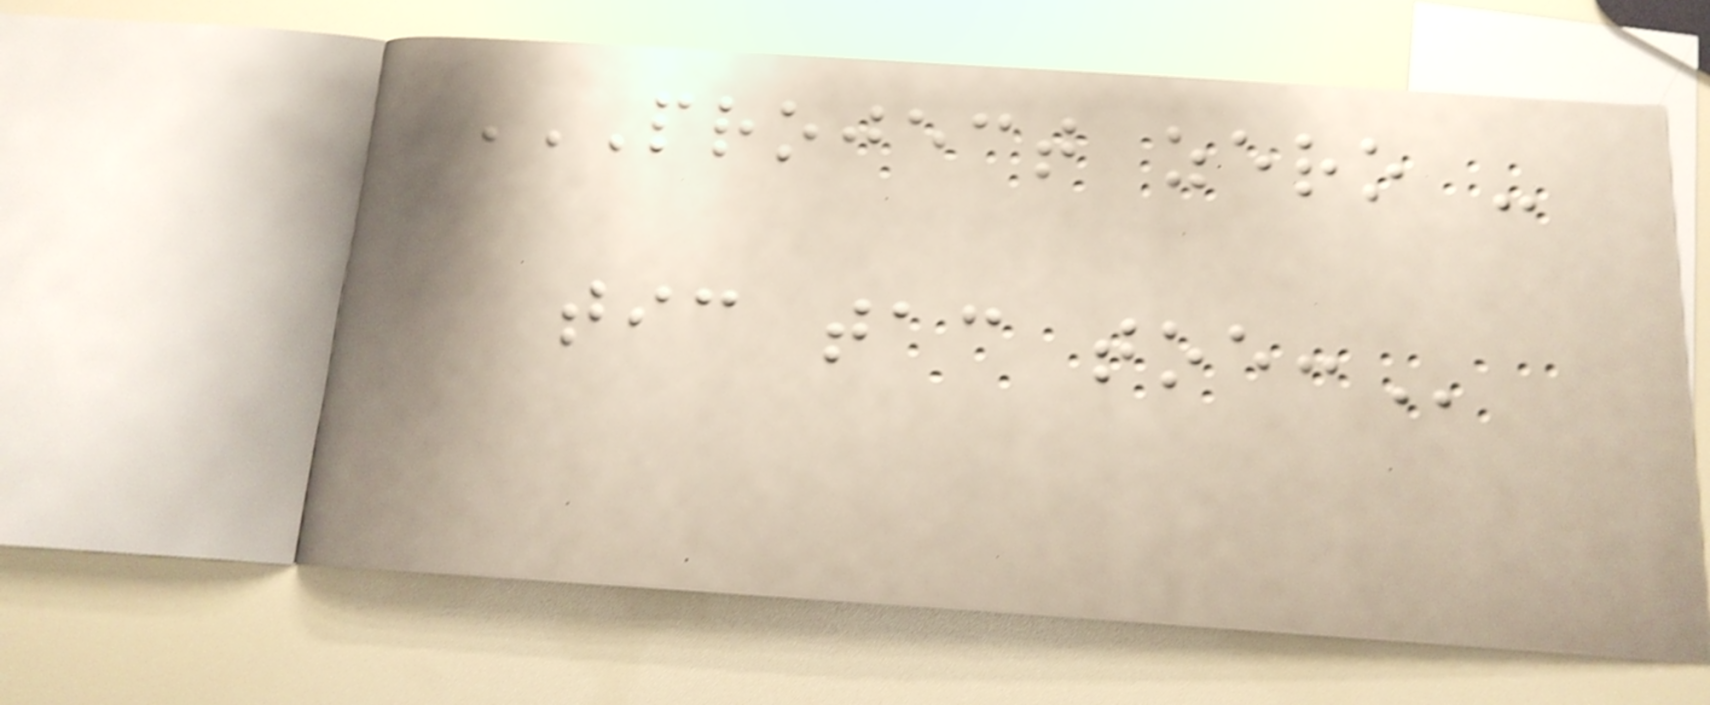PROJECT ZERO -
TIC TAC TOE:
